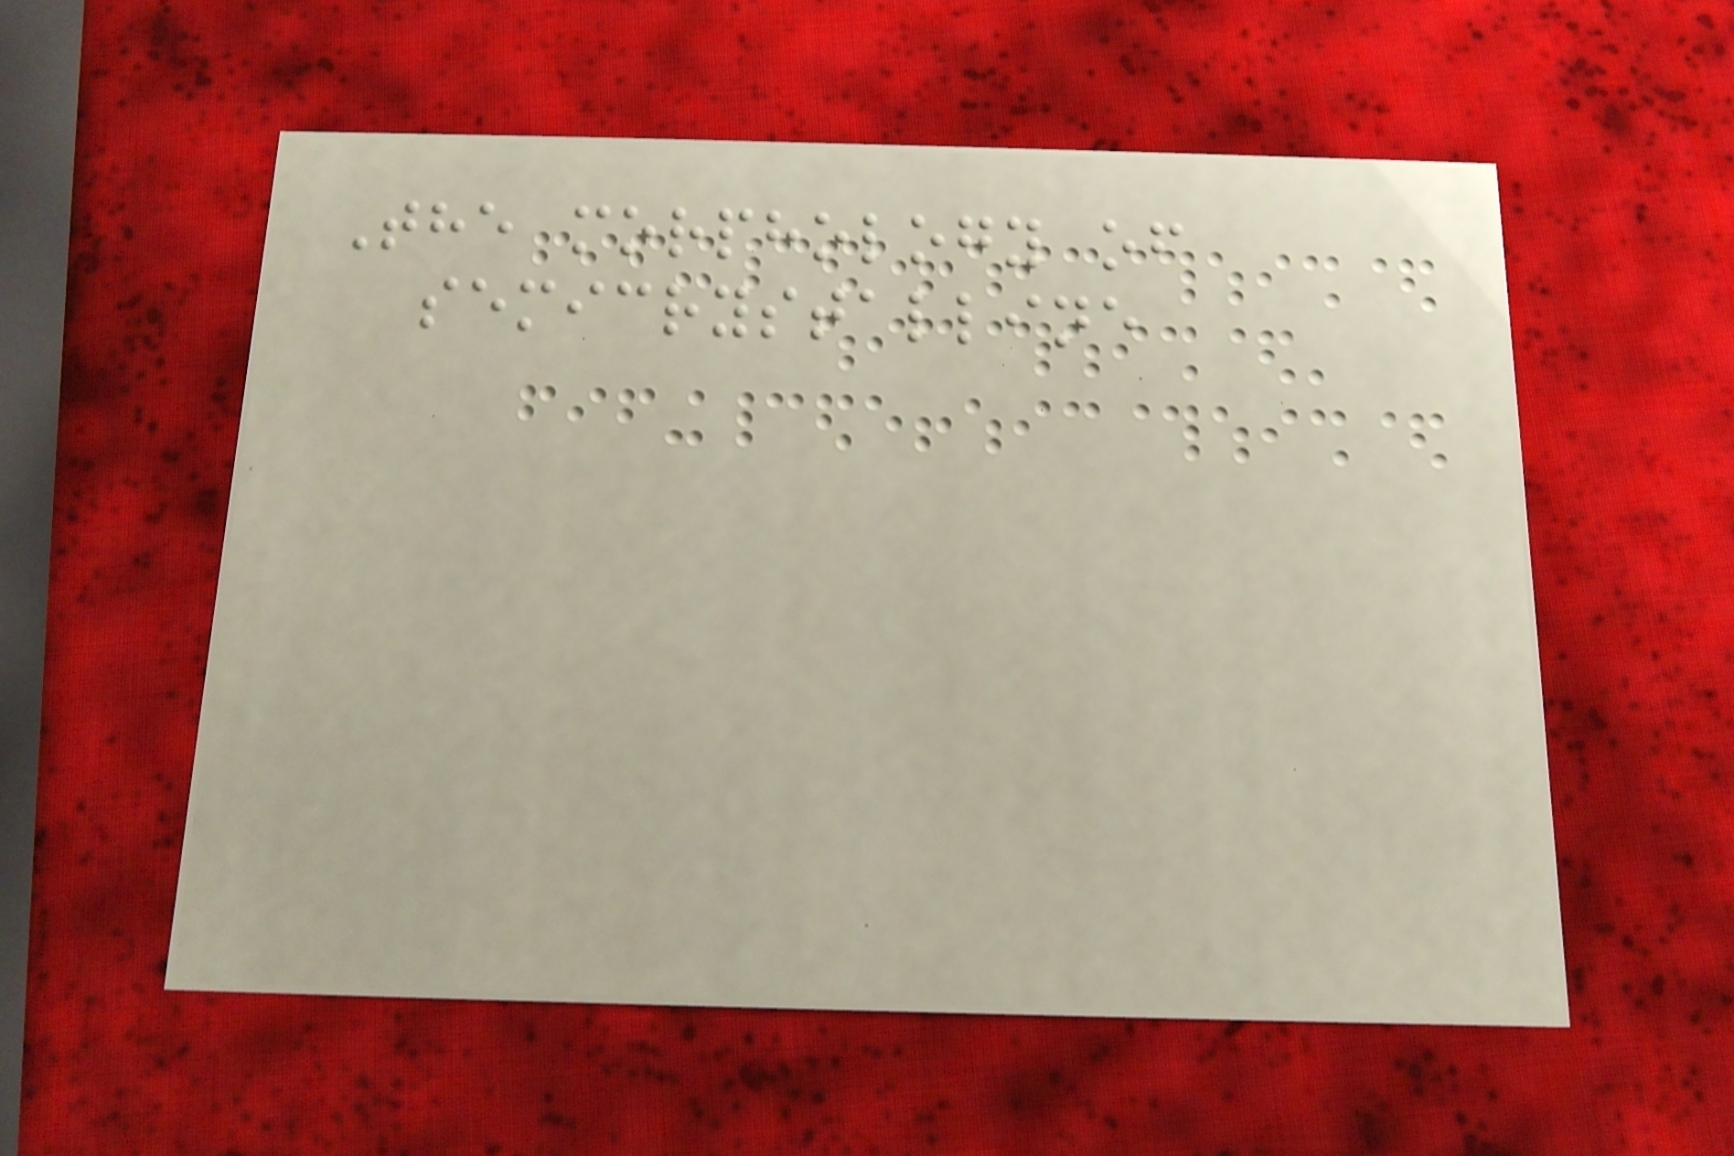The morphology of
semicrystalline
